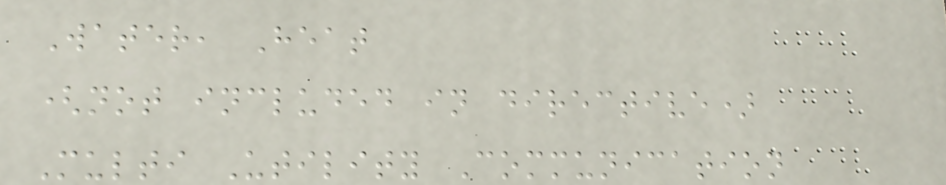Water, Heat
(not included in directive)
Multi Utility Communication
